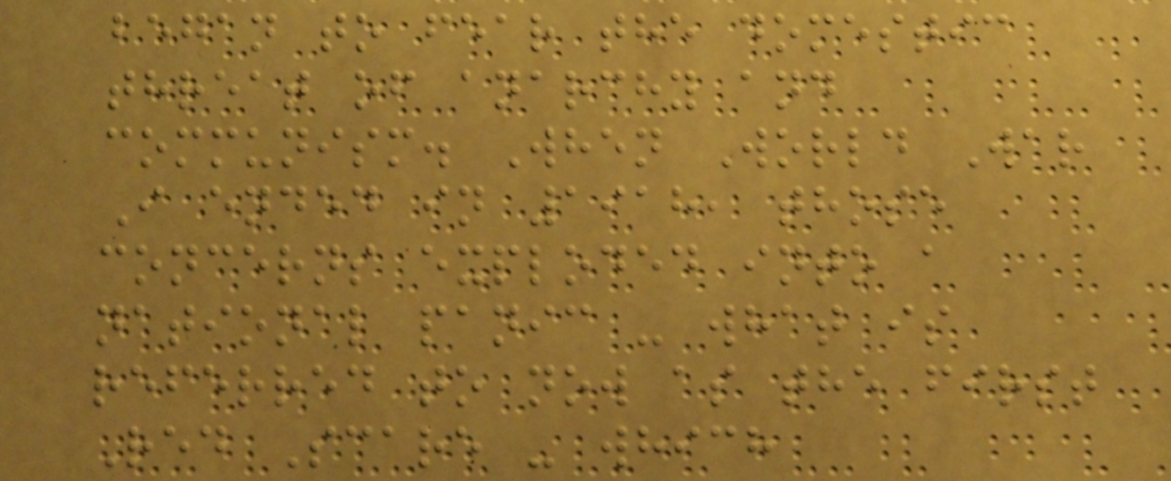began to fear the domestic
threat of anarchy and
communism. When World War
I ended in 1918, those
concerns exploded into a
national panic - what is
referred to now as the first
Red Scare - which
